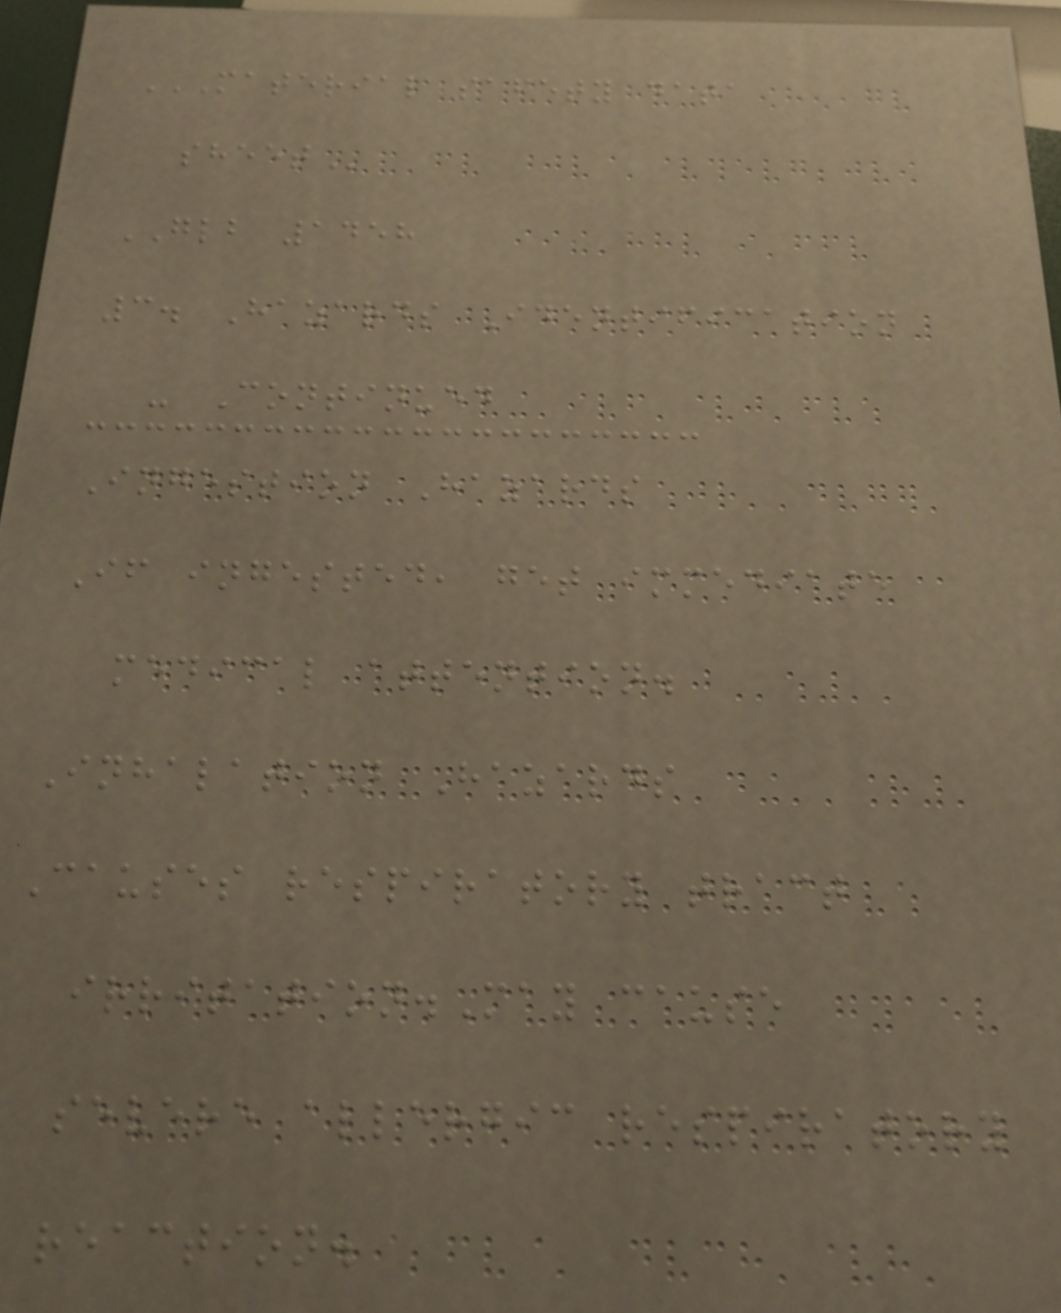MATERIAL SAFETY DATA
SHEET
GLB 1458
3. Hazards Identification
- Continued
Ingestion Hazards
If ingested, get immediate
medical attention.
Inhalation Hazards
Causes respiratory tract
irritation.May cause
severe allergic respiratory
reaction.
